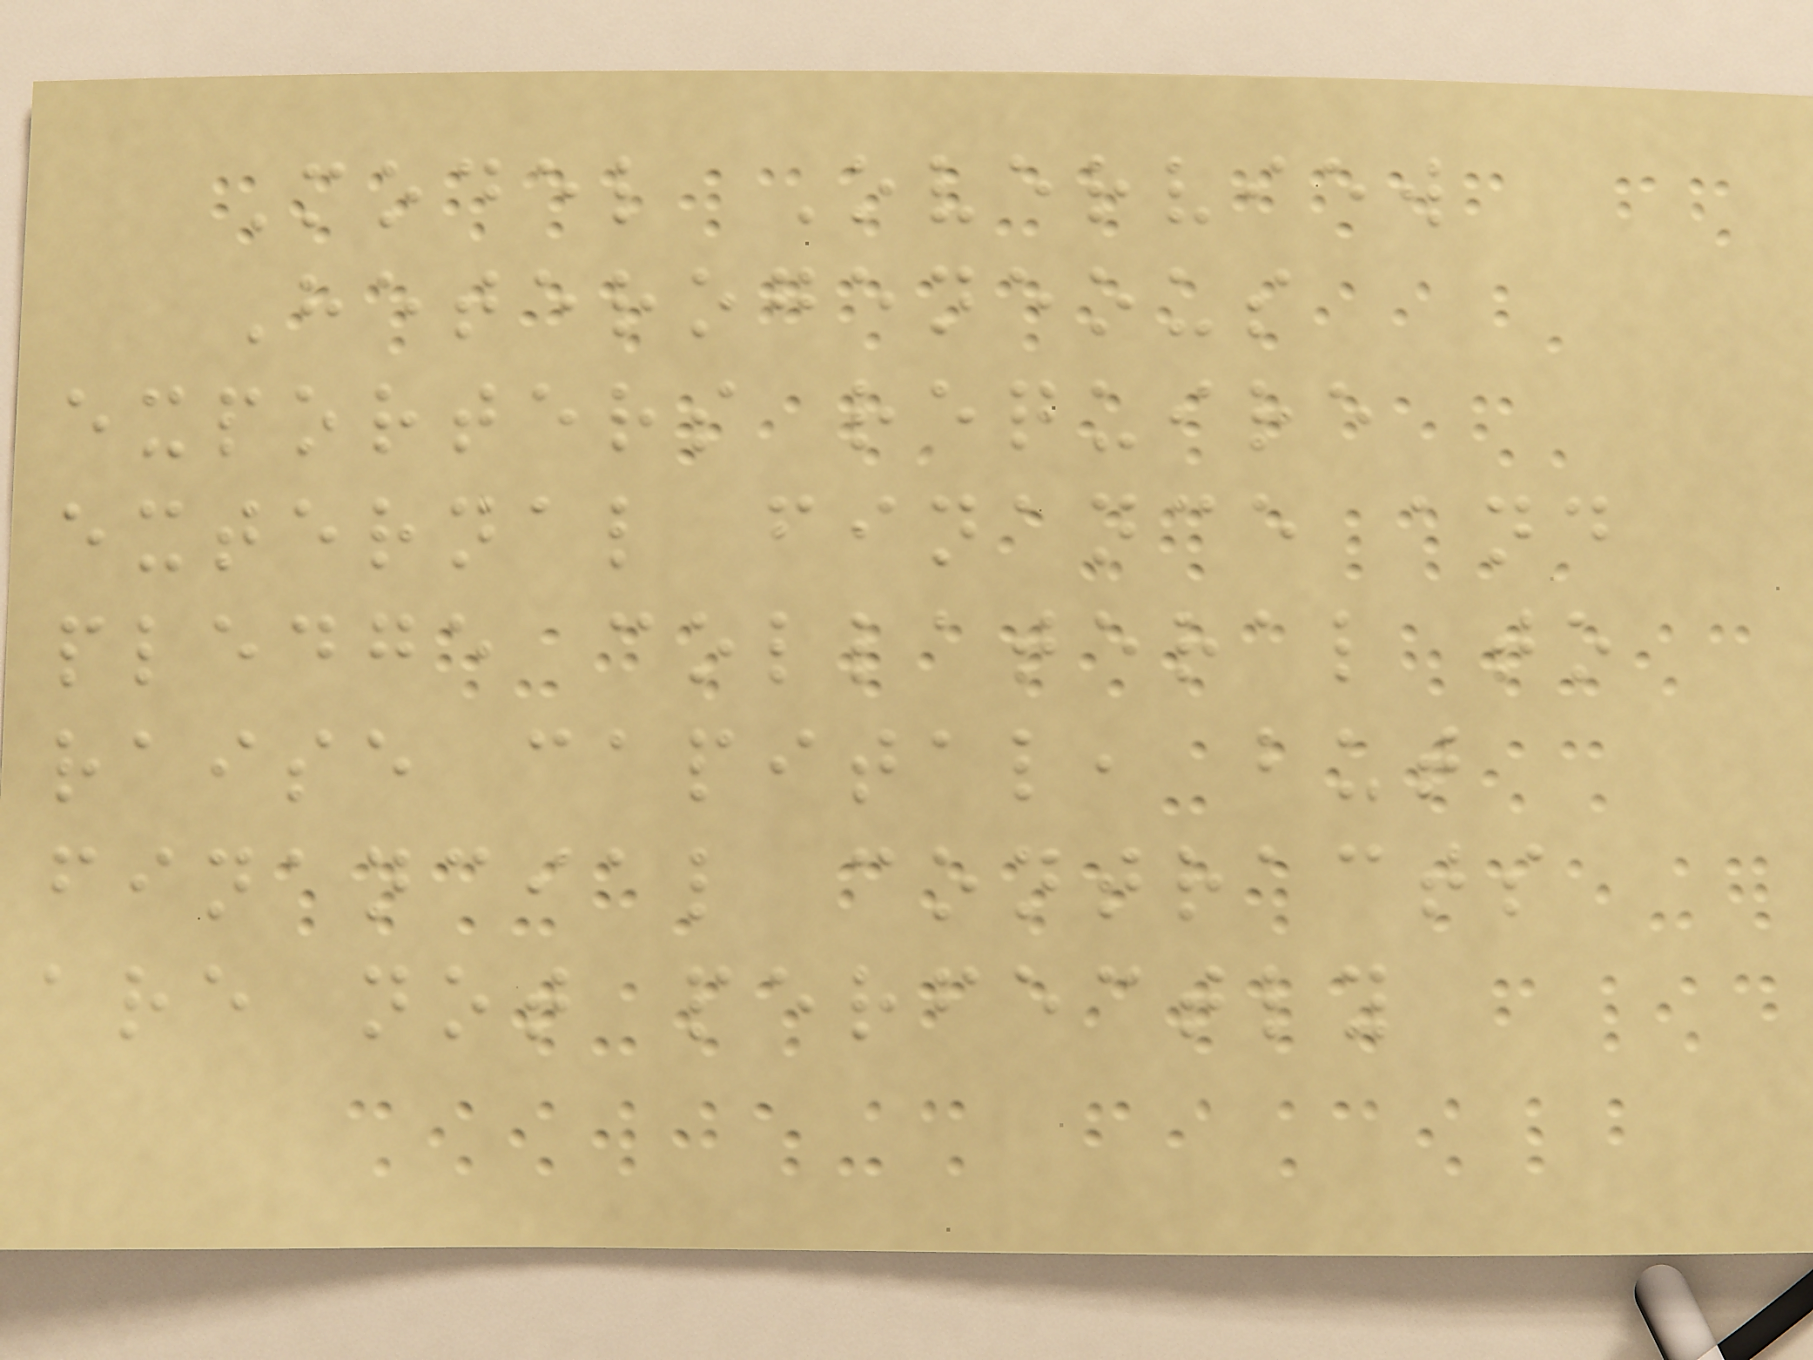Model Overview
Heterogeneous
exporters require
external finance and
pledge collateral to
raise capital, but
financial contracts
are not perfectly
